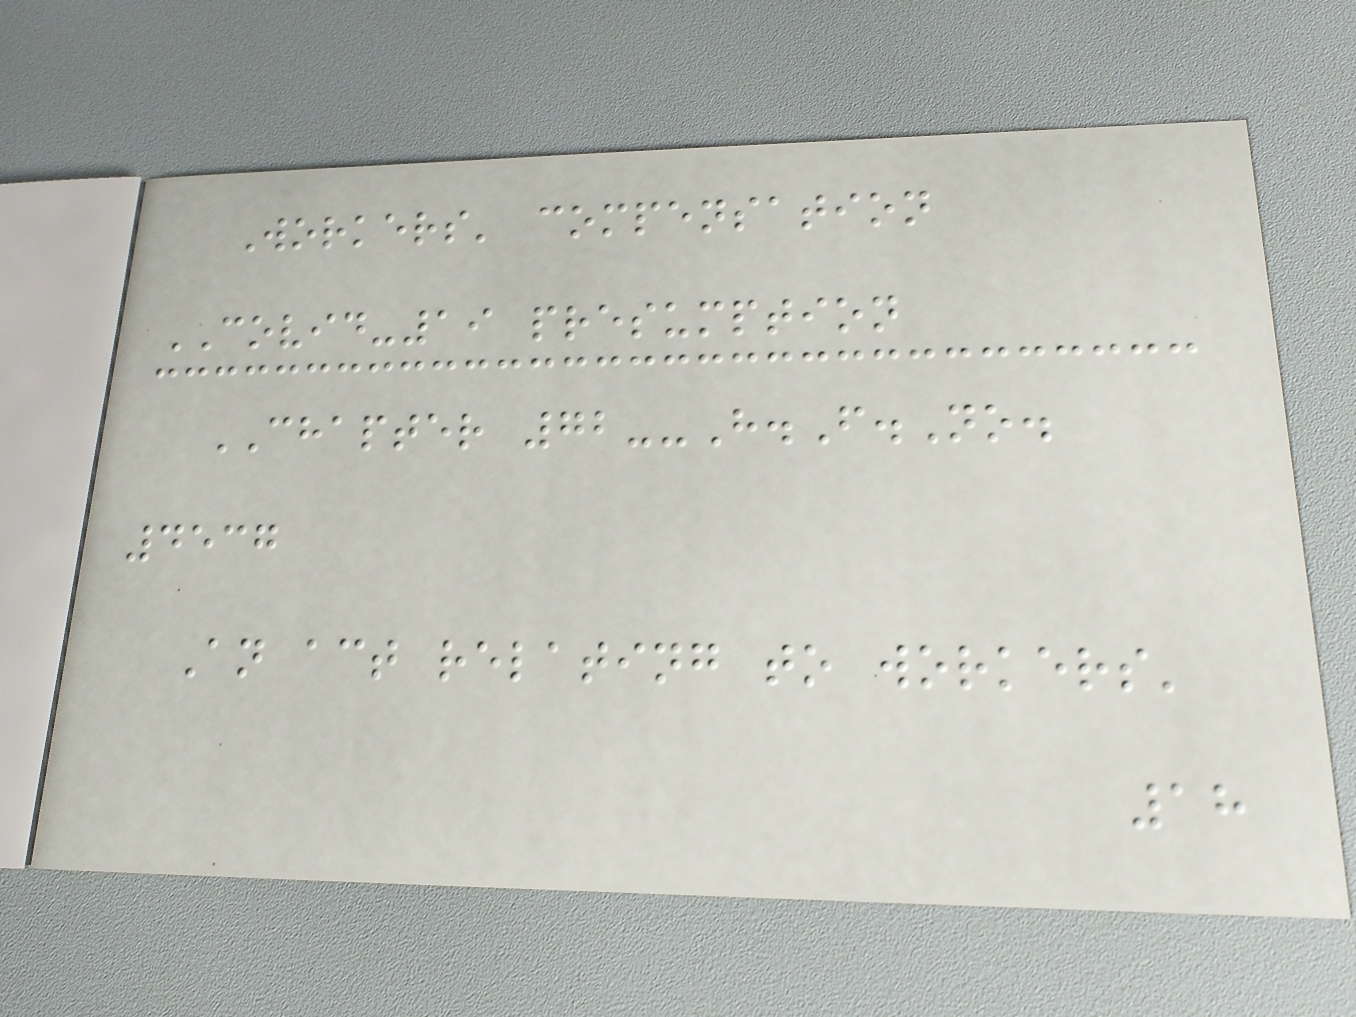Workers' compensation
COVID-19 presumption
CHAPTER 72--H.F.No.
4537
An act relating to workers'
18
